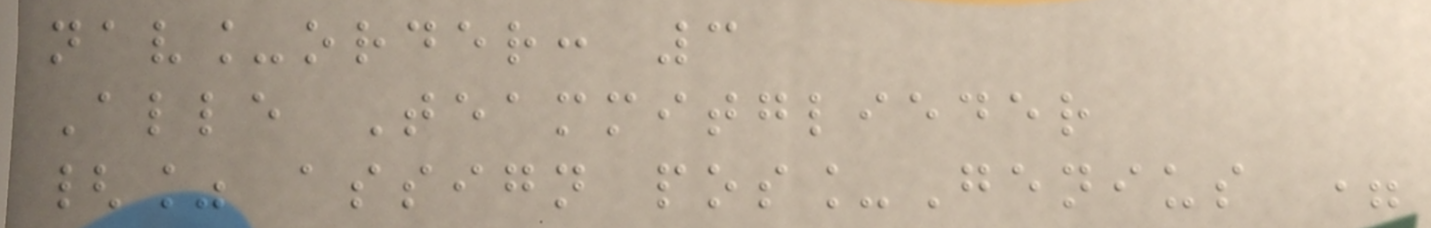nav_order: 3
Alle Teammitglieder
{% assign pos_Genius =
